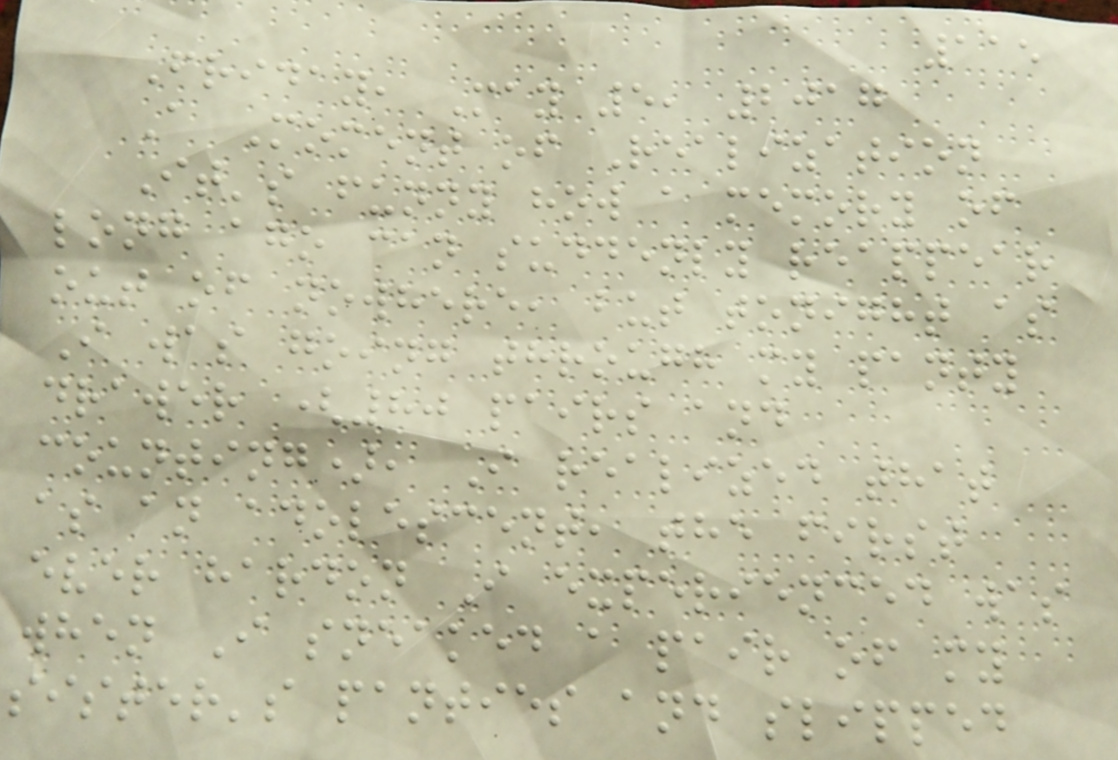115
Friday, May 5, 2017
A Moment of Realization
It's funny how a memory of
long ago can suddenly reappear
out of nowhere, but tonight as
I was going through my panty
drawer (80 pairs and
counting), I realized that
as an adolescent, the first
ever hardon I experienced was
when I sneaked a pair of my
sister's panties and slipped
